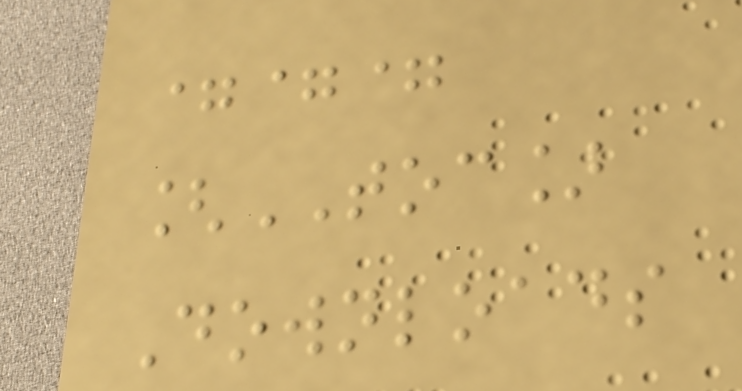===
[TOC]
Downloads
